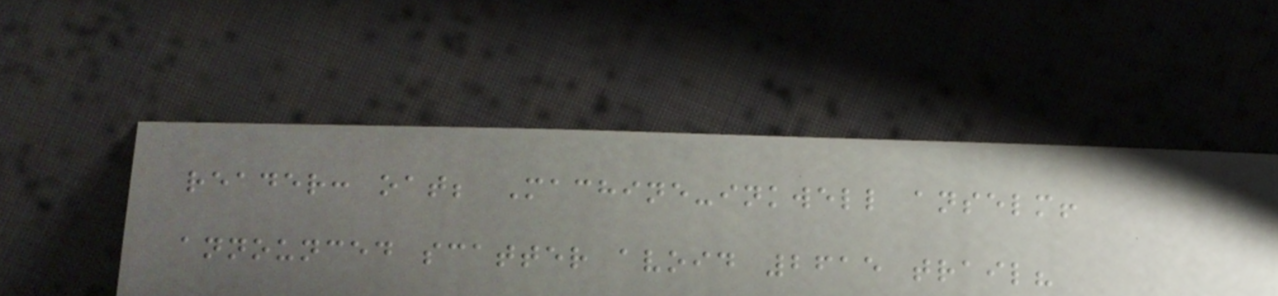reader: oat; Machine-inkwell anselm!
announced scatter avoid 2615 trail?
